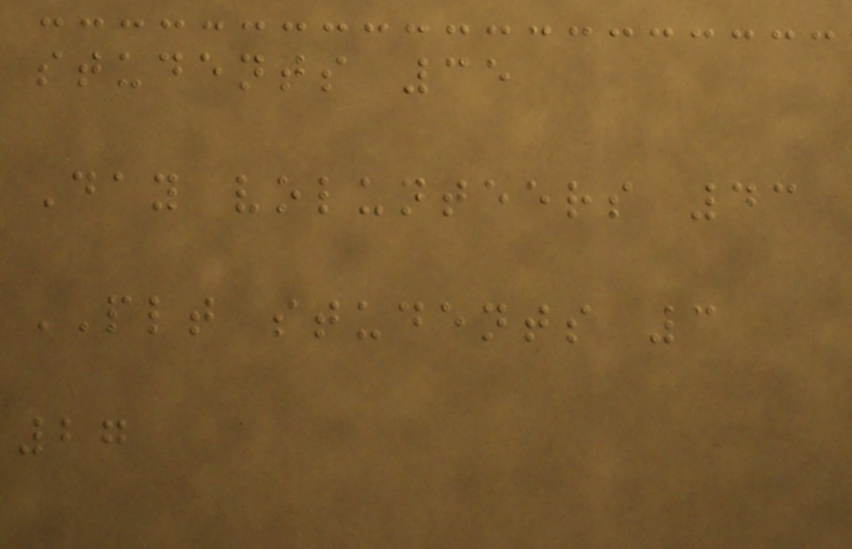students 35
Day volunteers 43
PLT students 3
27
